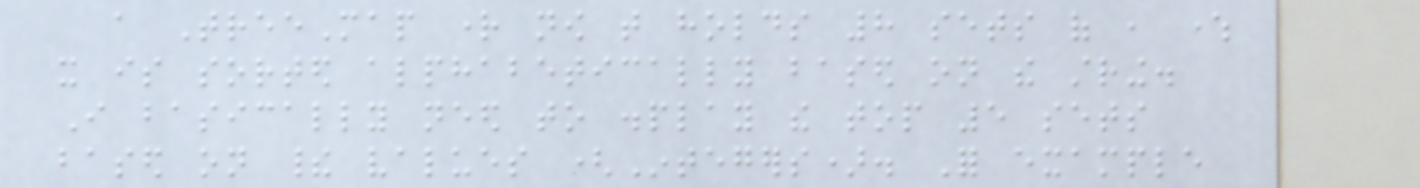a TreeMap right now that holds 8 sets of , where
it is sorted alphabetically based on the string.
I basically need to display the top 5 sets
based on their values (Integers). For example
